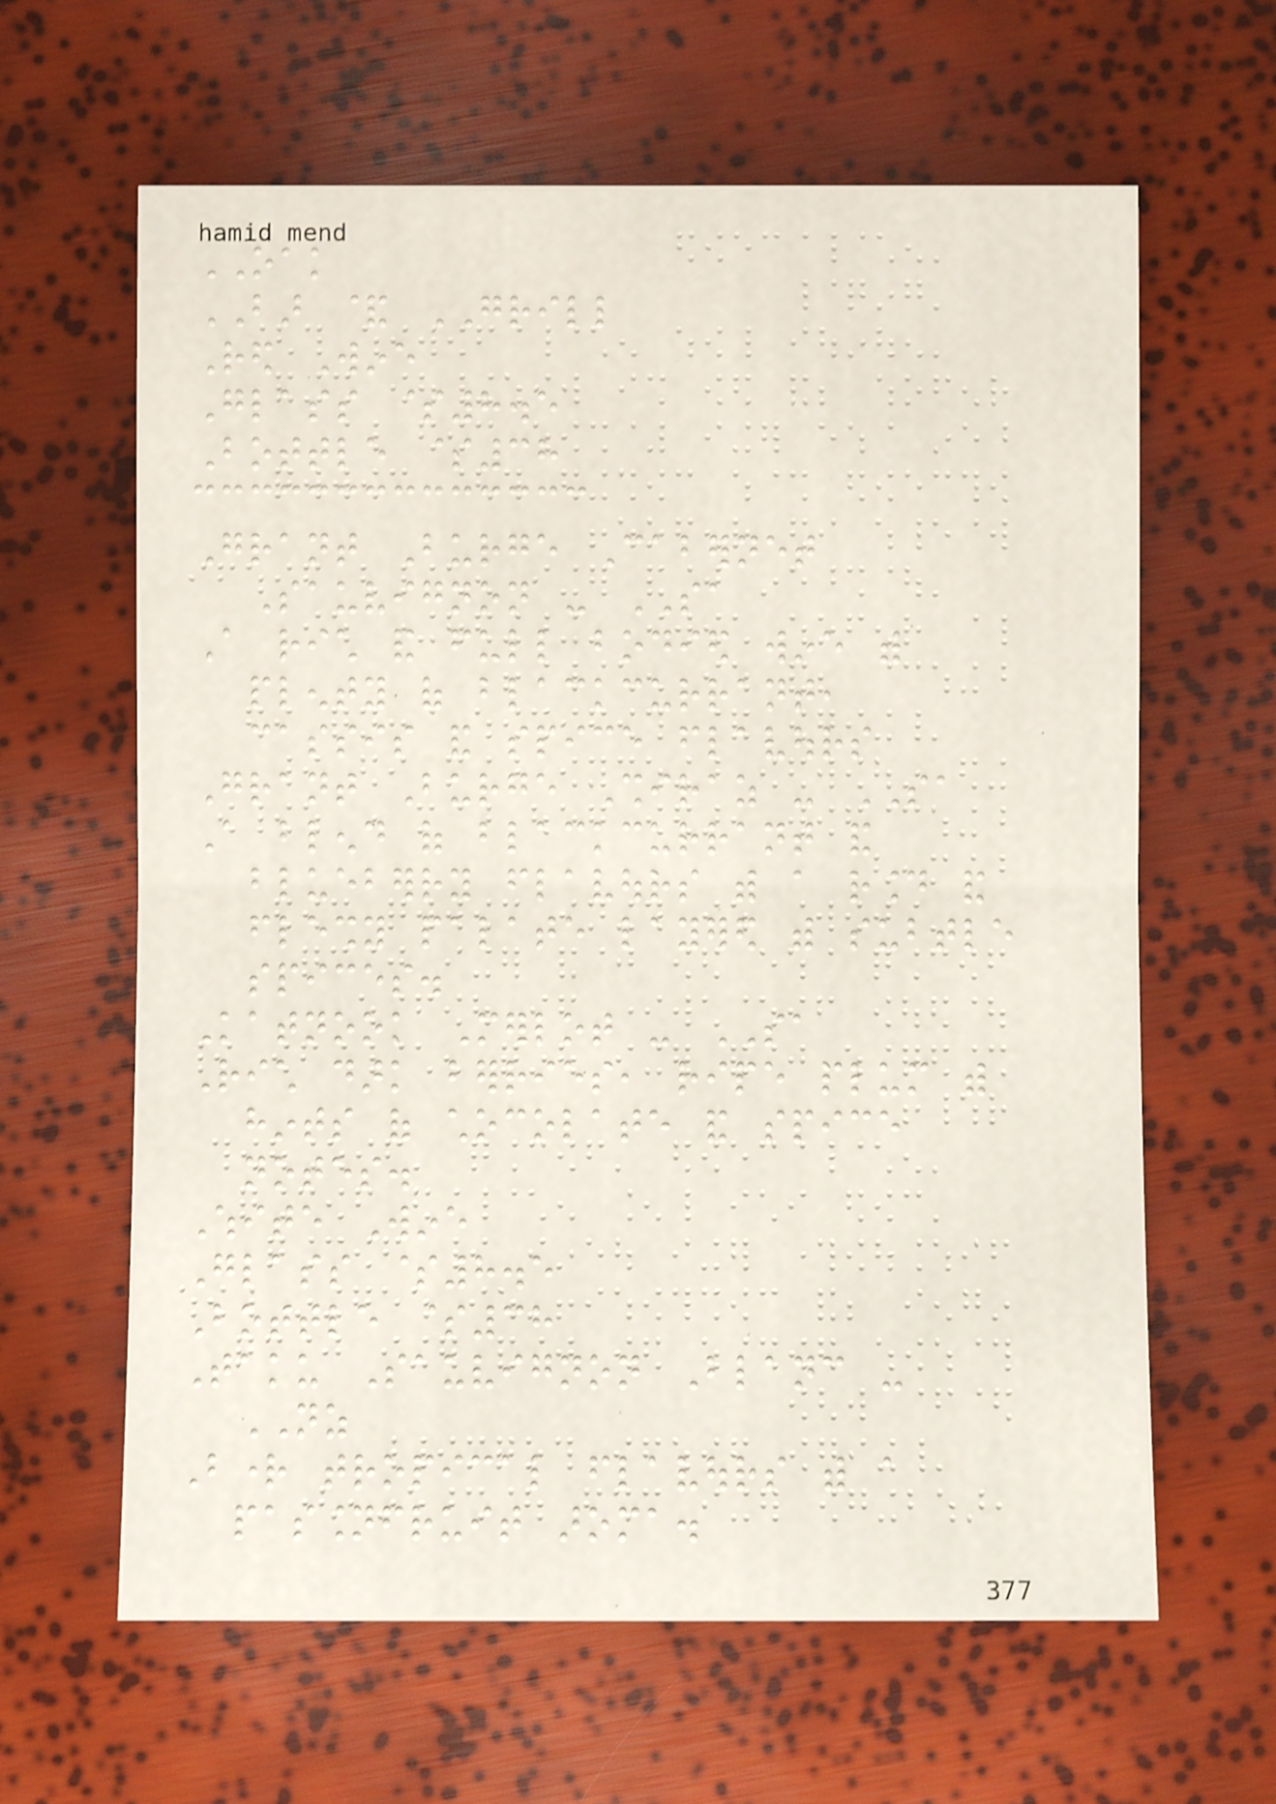OAK
BAR & GRILL
Red Wine
Glass $8.5
Bottle $38
Grant Burge Cabernet
Sauvignon - SA
A rich and full bodied wine with
plenty of blackcurrant,
cassis and spice flavours
Grant Burge Shiraz - SA
A blend of blackcurrant and
blueberry flavours with a round and
fleshy palate layered with subtle
spices.
Katnook Merlot - SA
Rich dark berries, ripe plum with
hints of chocolate and spice
notes.
White Wine
Glass $8.5
Bottle $38
Taku Sauvignon Blanc -
NZ
Bright tropical flavours with a
passionfruit aroma.
